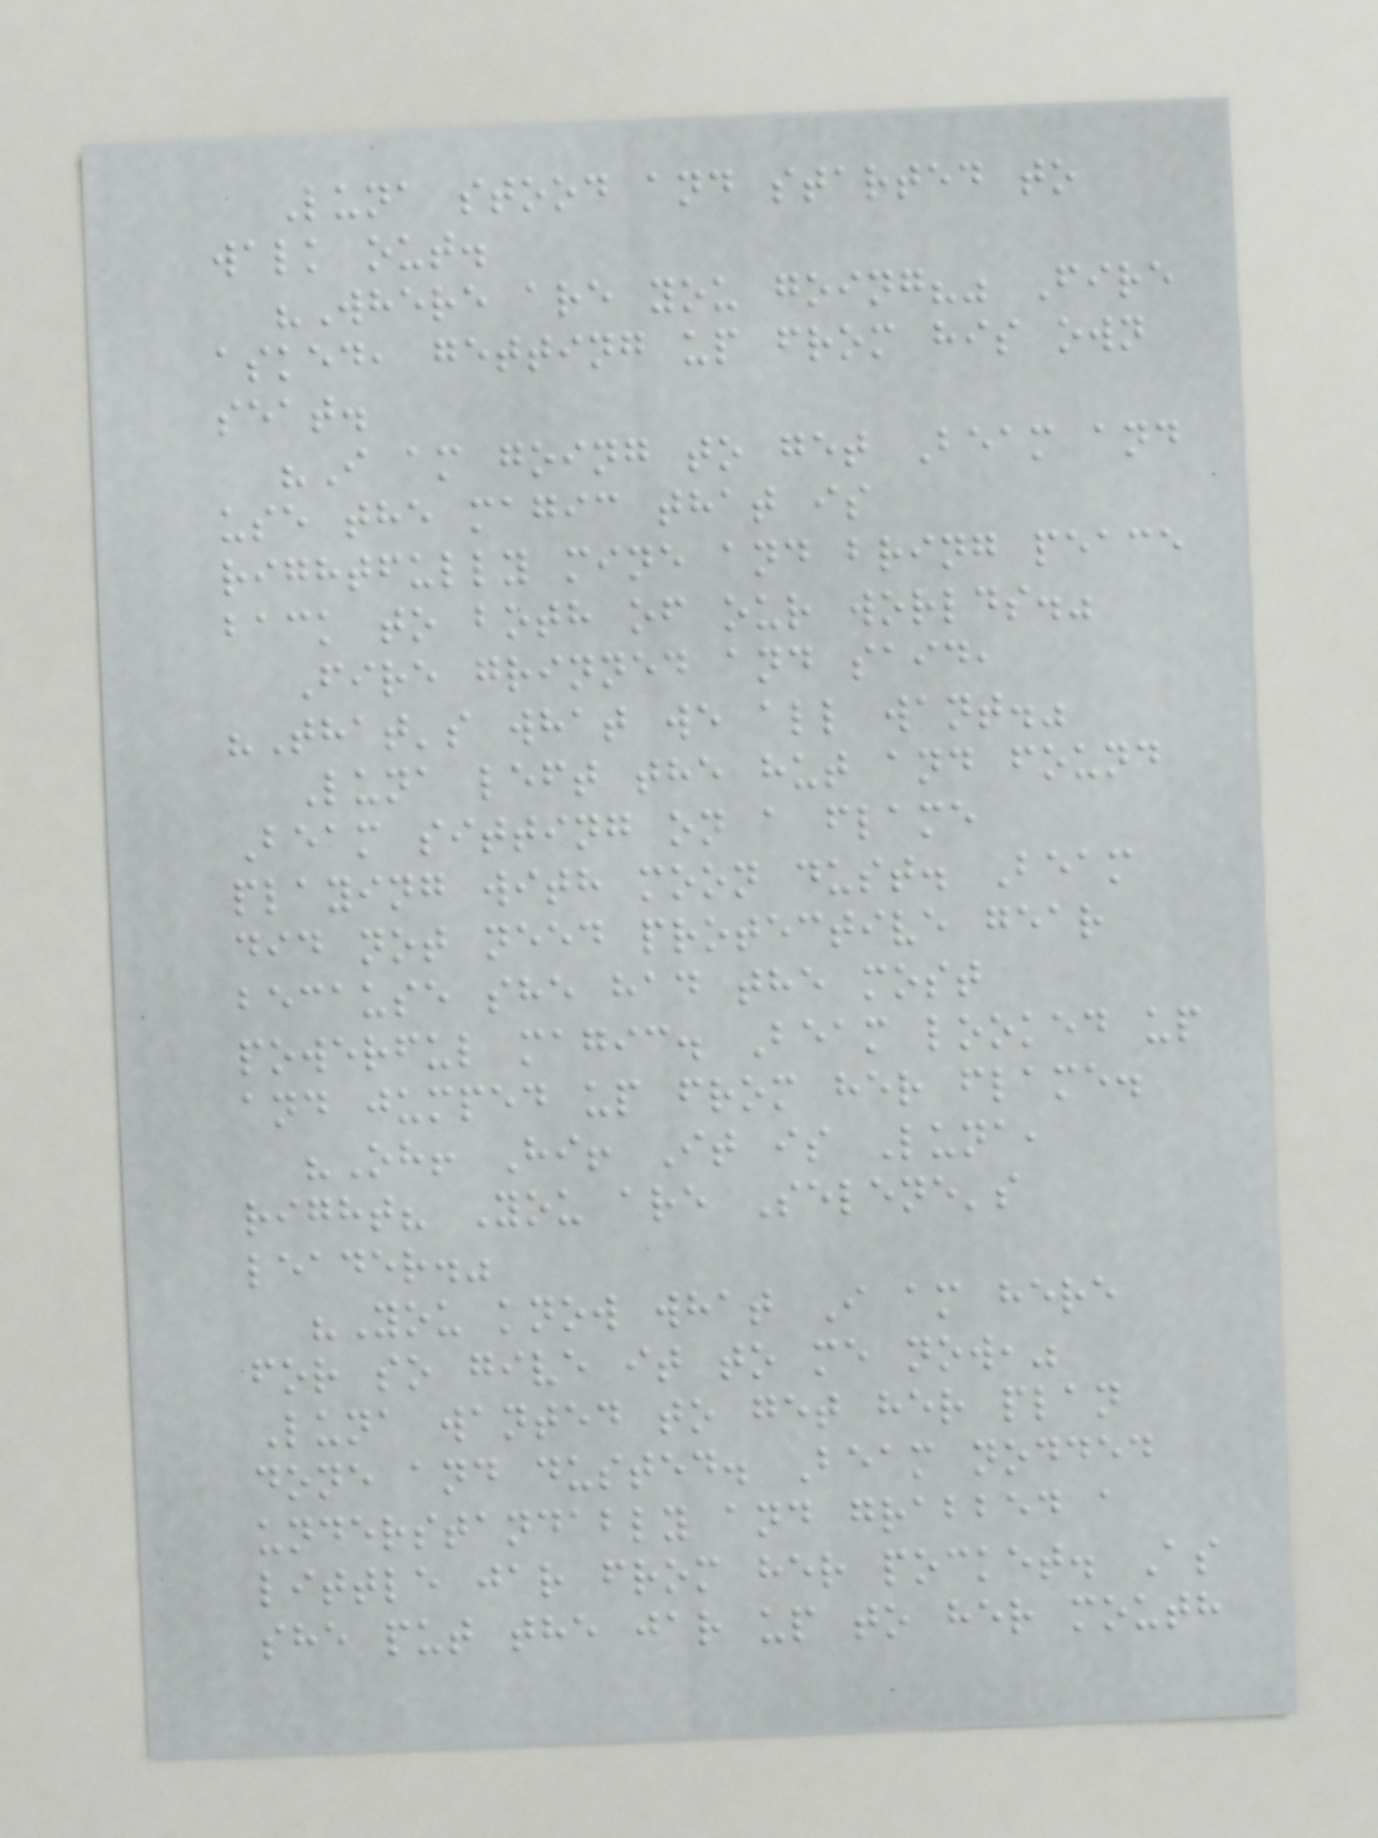Luna stood and started to
walk out.
"Where are you going?" Fire
asked, getting up from his own
seat.
"I am going to get Beam and
use the magic that is
rightfully mine and bring peace
back to both of our worlds."
Fire grinned and said,
"That's what we all want."
Luna left the hut and found
Beam sitting on a flame
playing with moon dust. Beam
did not need protective gear
because she had the most
powerful magic. Beam looked up
and jumped up from her flame.
"Oh! Hi! It is Luna,
right? You are Selene's
leader."
"You know what I am here
for so give it to me now,"
Luna wanted to get her plan
done and dusted. Beam nodded
understandably and grabbed a
little jar from her pocket. As
she put the jar up to her mouth
